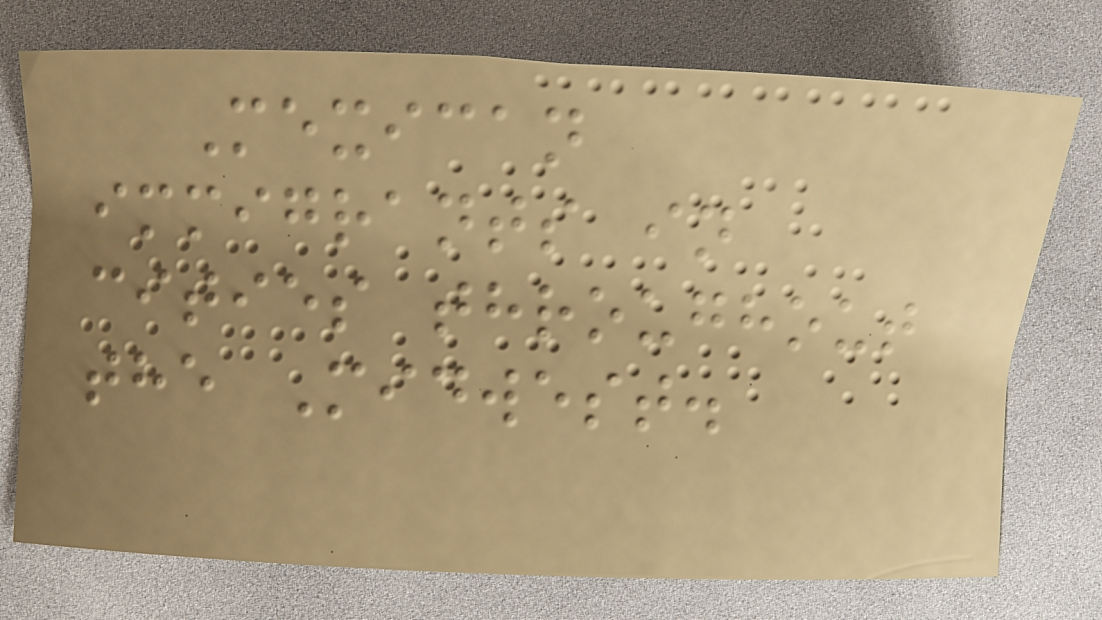Mexican
immigrants in
cities throughout
the Midwest.
